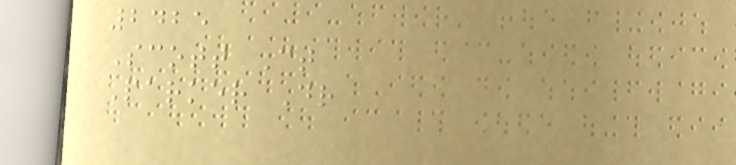2425
Scott Ct
Parker Dr
